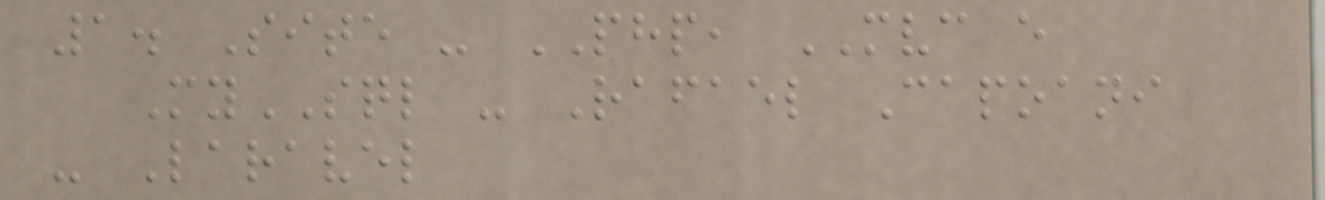1. Site - PHP, MVC e
MySQL - Rafael Capoani
- Laravel
